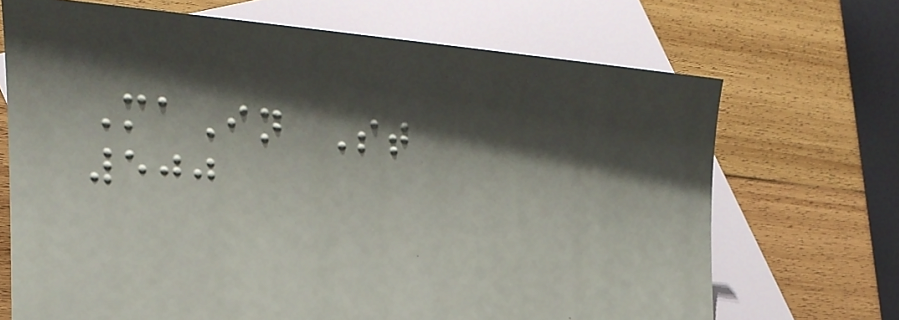MaIn St
500
